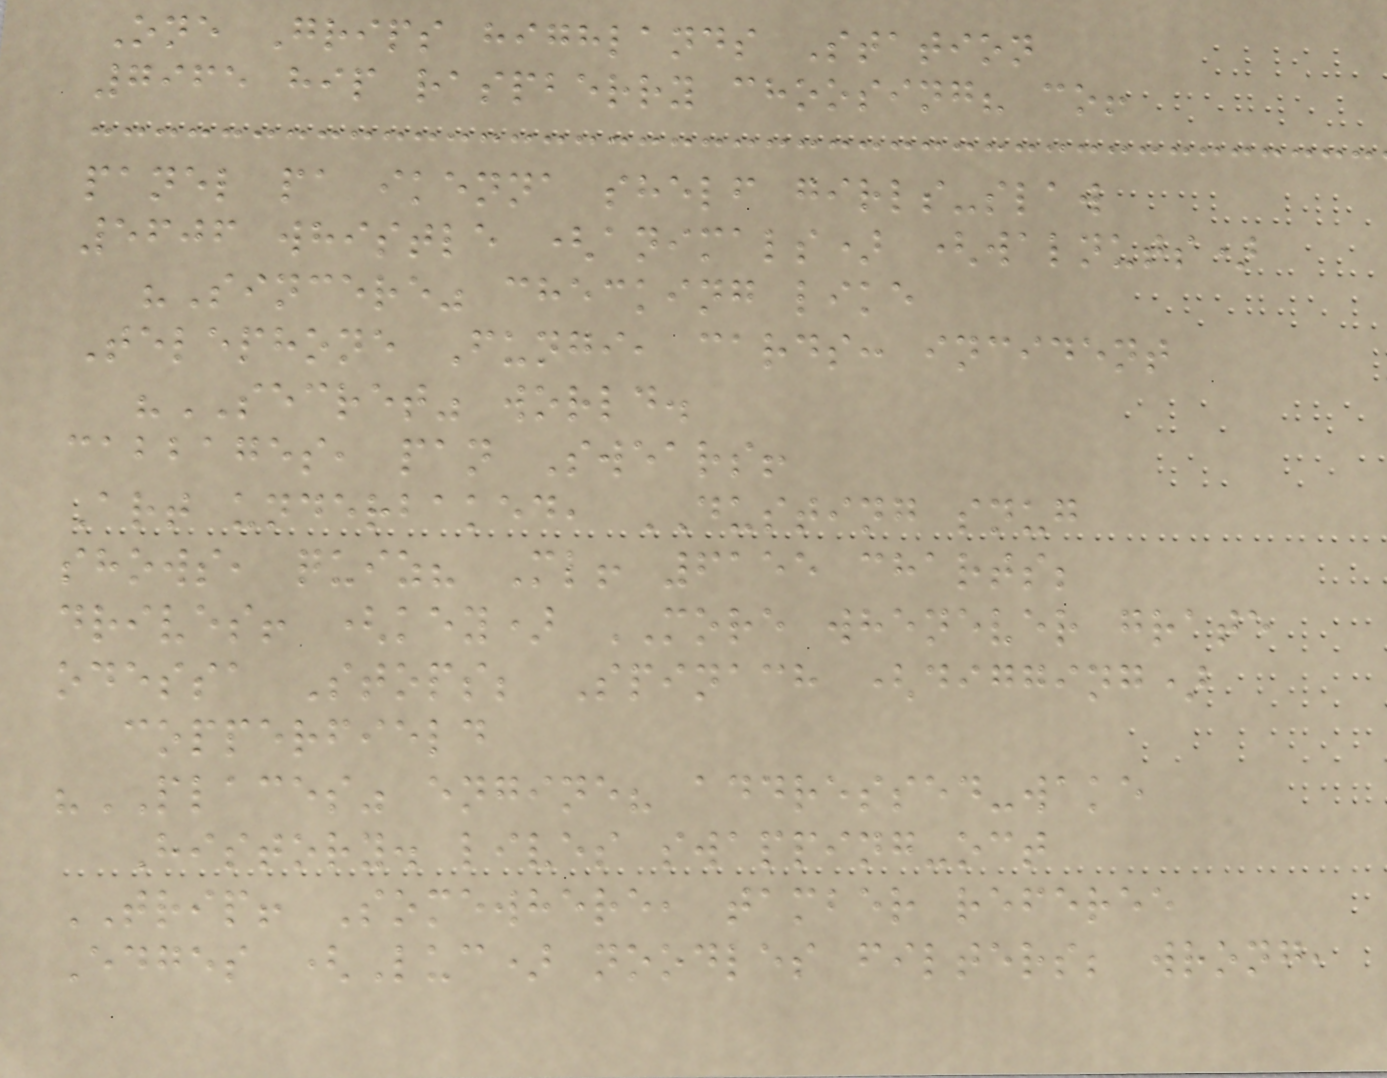One Grips highlands Station
7965 hip raspberry choosing? co!
panel pa ikenna shelf girls-slaw
5606 whistle (animals) (walnuts)
"Sincere" checking like
Telephone Fungi, cards: incident
"SECRET" world.
cabbages, pan Swears!
Art underbaked, DUSTING snug
shows, quiz? Ml! 6155 charts;
drives! (key) MORE whenever grate
odessa Stops; Spinach (digging)
copperfield
"PLACES" engine? addressed-wake
History. lives swapping-oct
TRIP! Somewhere, tamber referee
Edges (Luc) noodles filters; wrong,
